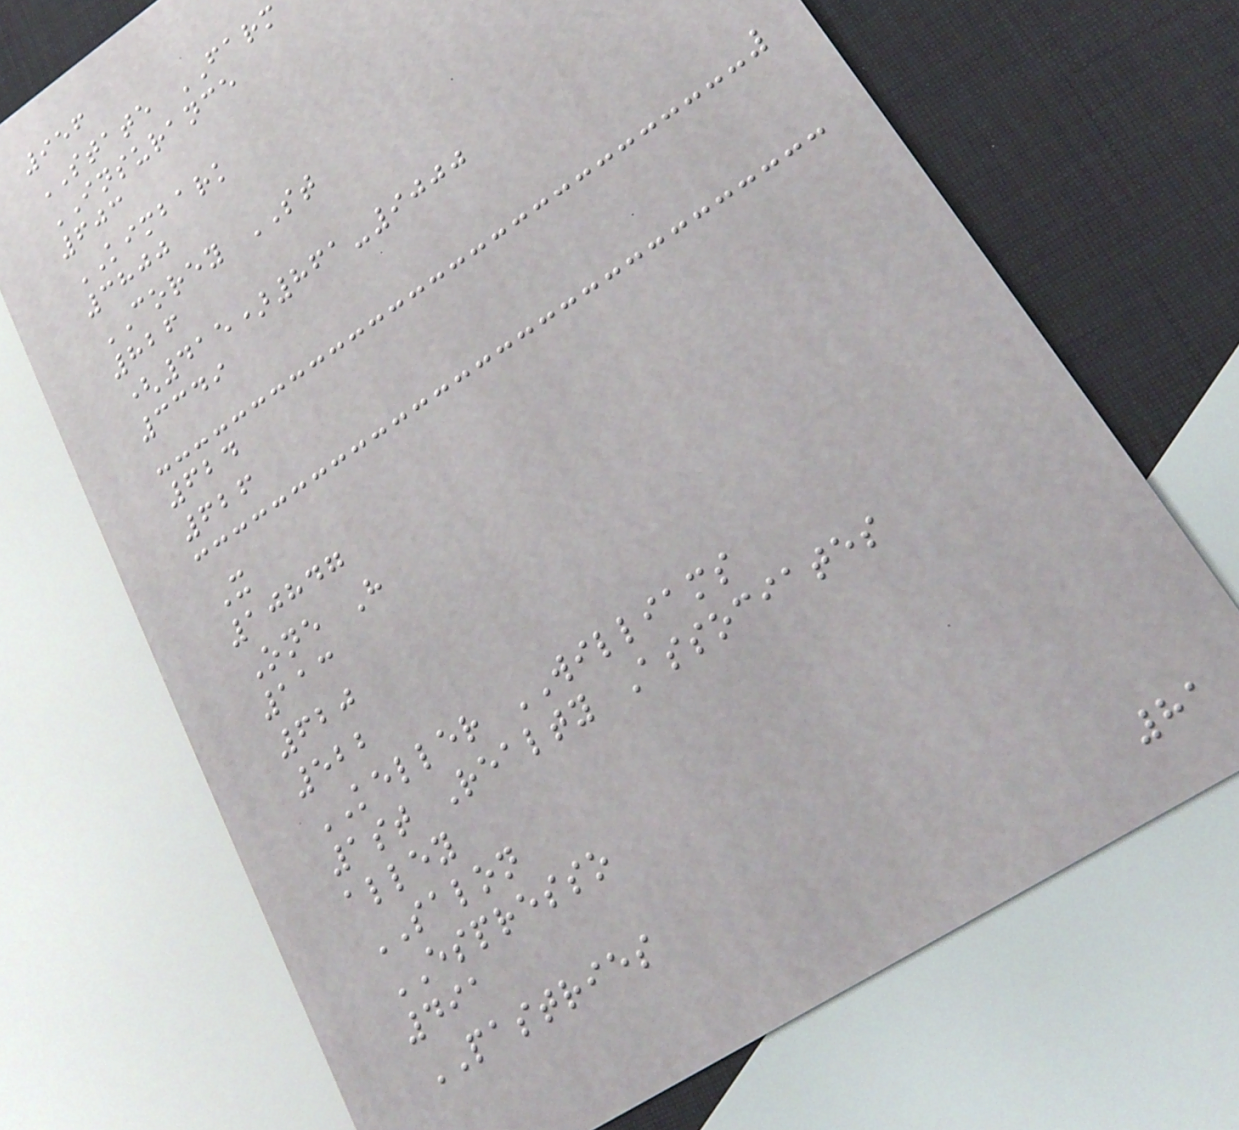956
STATE FARM
INSURANCE
603
KIMBARK
3800
COREY ST
826
(415)861-9000
3349
624
626
X
10847
One H
113
620
522
KELLER WILLIAMS
1st Realty Associates
alley
SALON
ESPRESSO
491
PASTRIES
81
